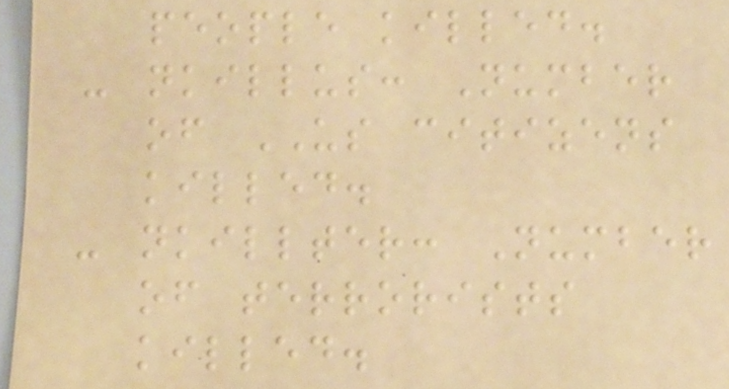people killed.
- nkillus: Number
of US citizens
killed.
- nkillter: Number
of terrorists
killed.
